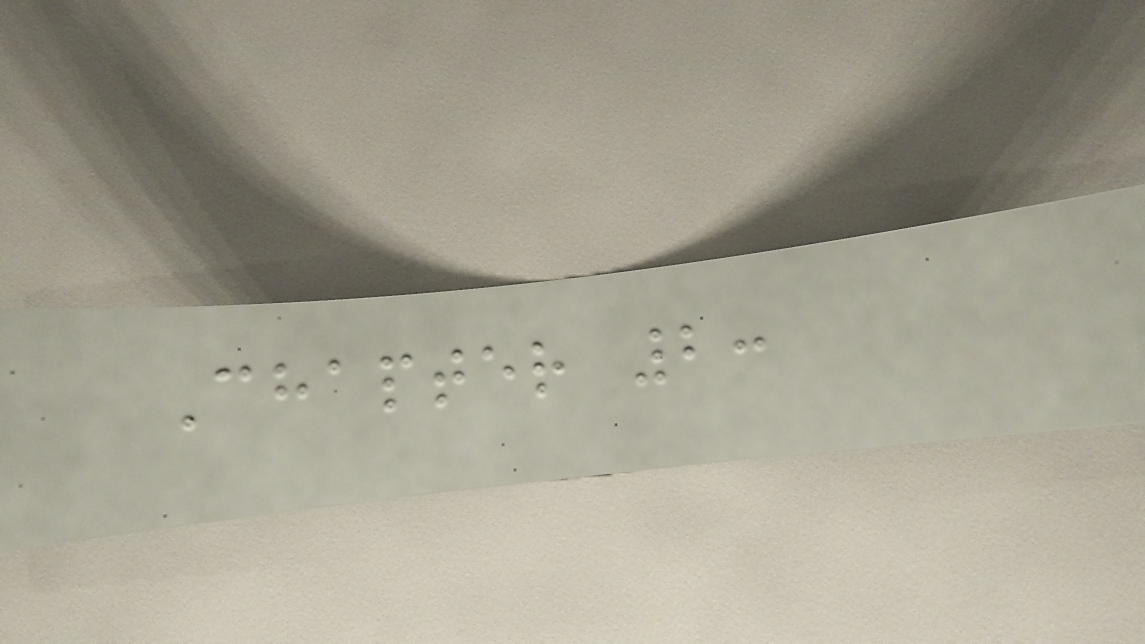Chapter 2:
